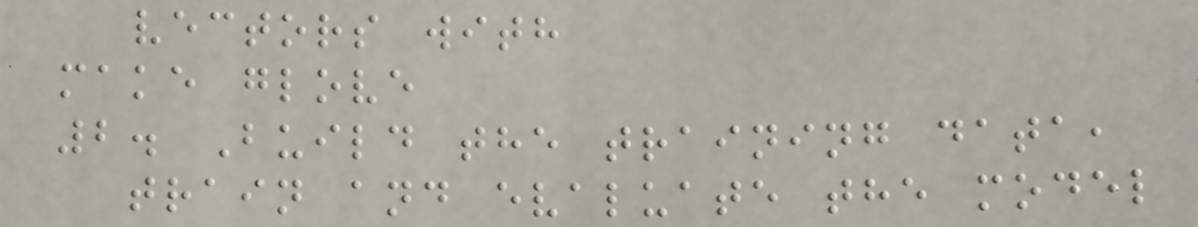vectors with
make glove
2. Build the training data,
train and evaluate the model
